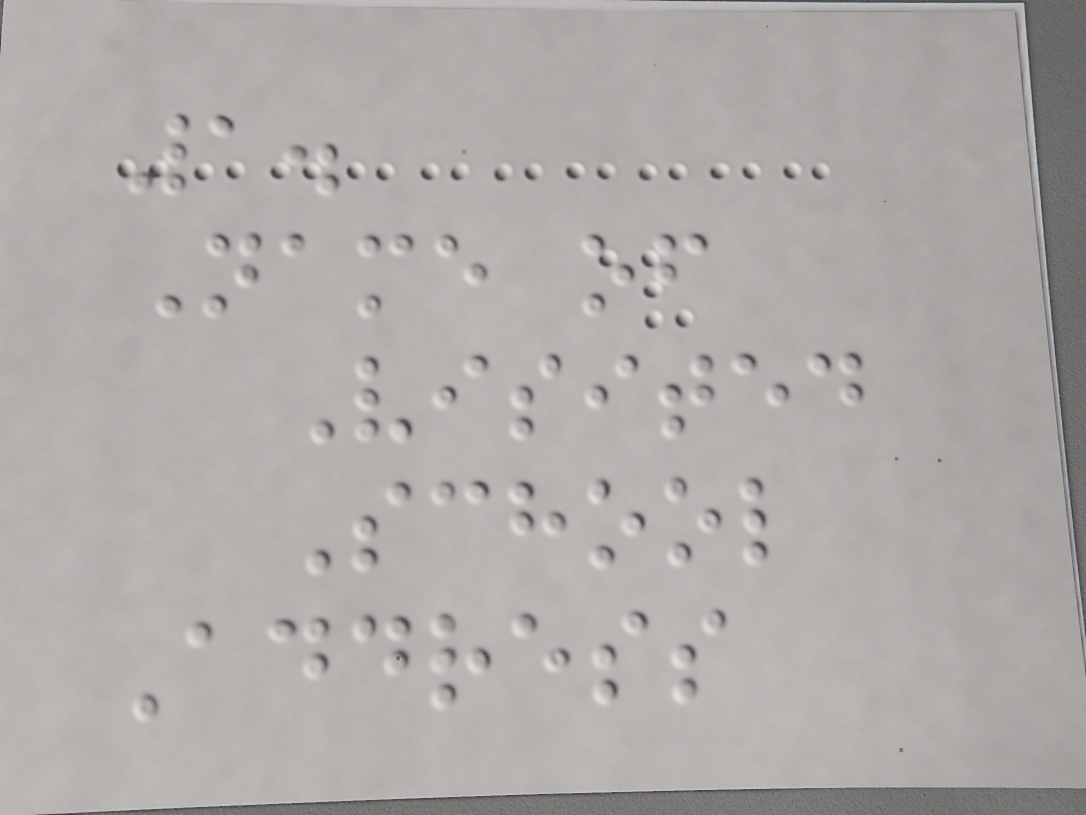1.
Name of
Visited
School
Address
